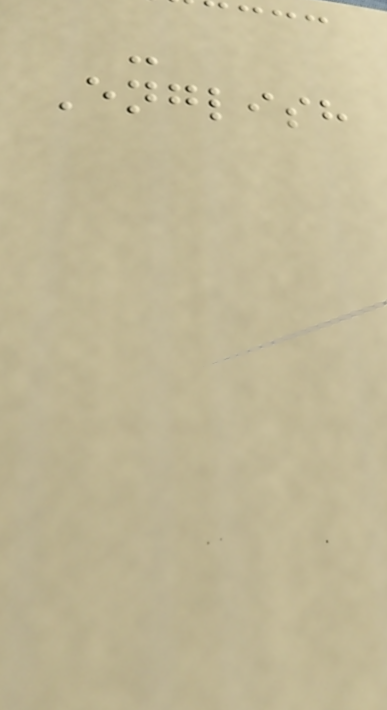-
English
